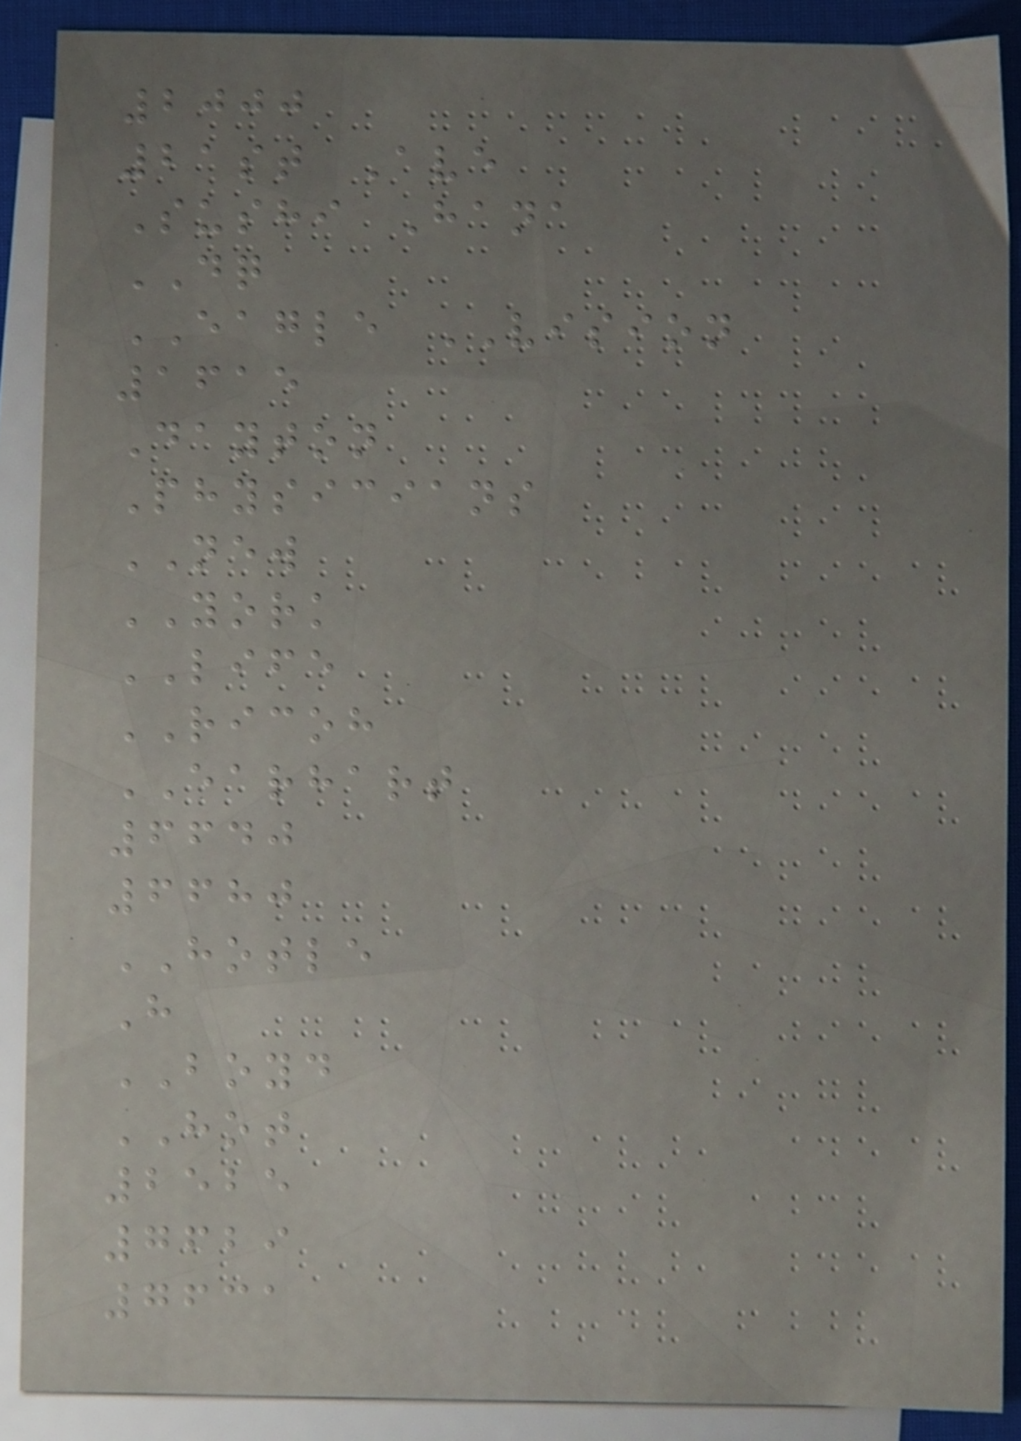2000
21st Ave
Sushi Hana
DQ
EAGLE VISION
1615
Dayton
Physicians
NEW
YORK
LIFE
RICOH
EARHART
6640
6680
HOTLE
H
BOYD
HOT
2525
7629
7631
